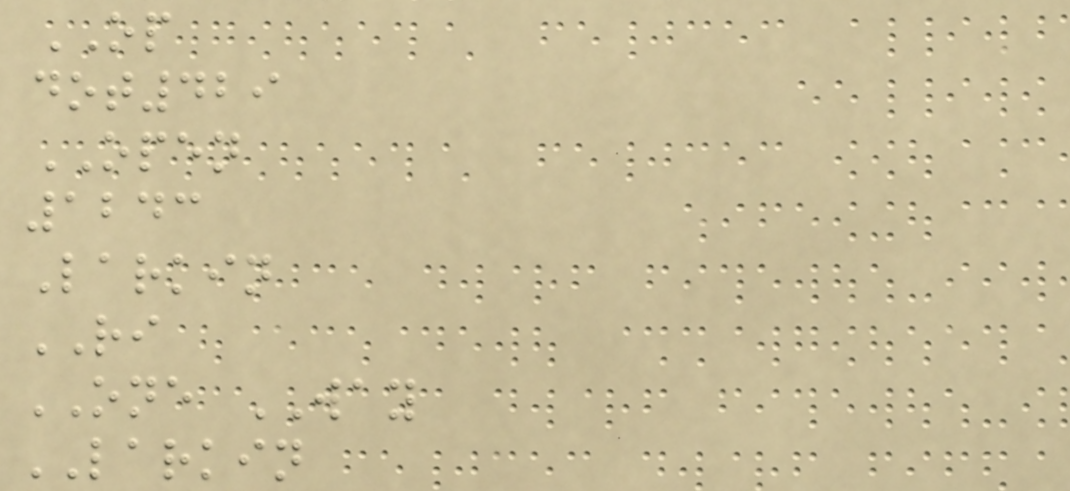OP
dot429
OPEN
1243
Larkin
RI
ONE WAY
LARKIN
